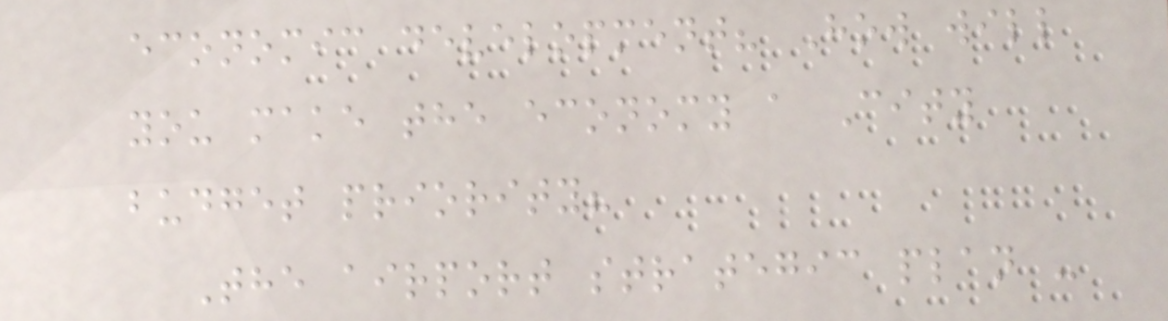economic development? How will
you make the economy a City
budget priority?
The airport strategic plan -
